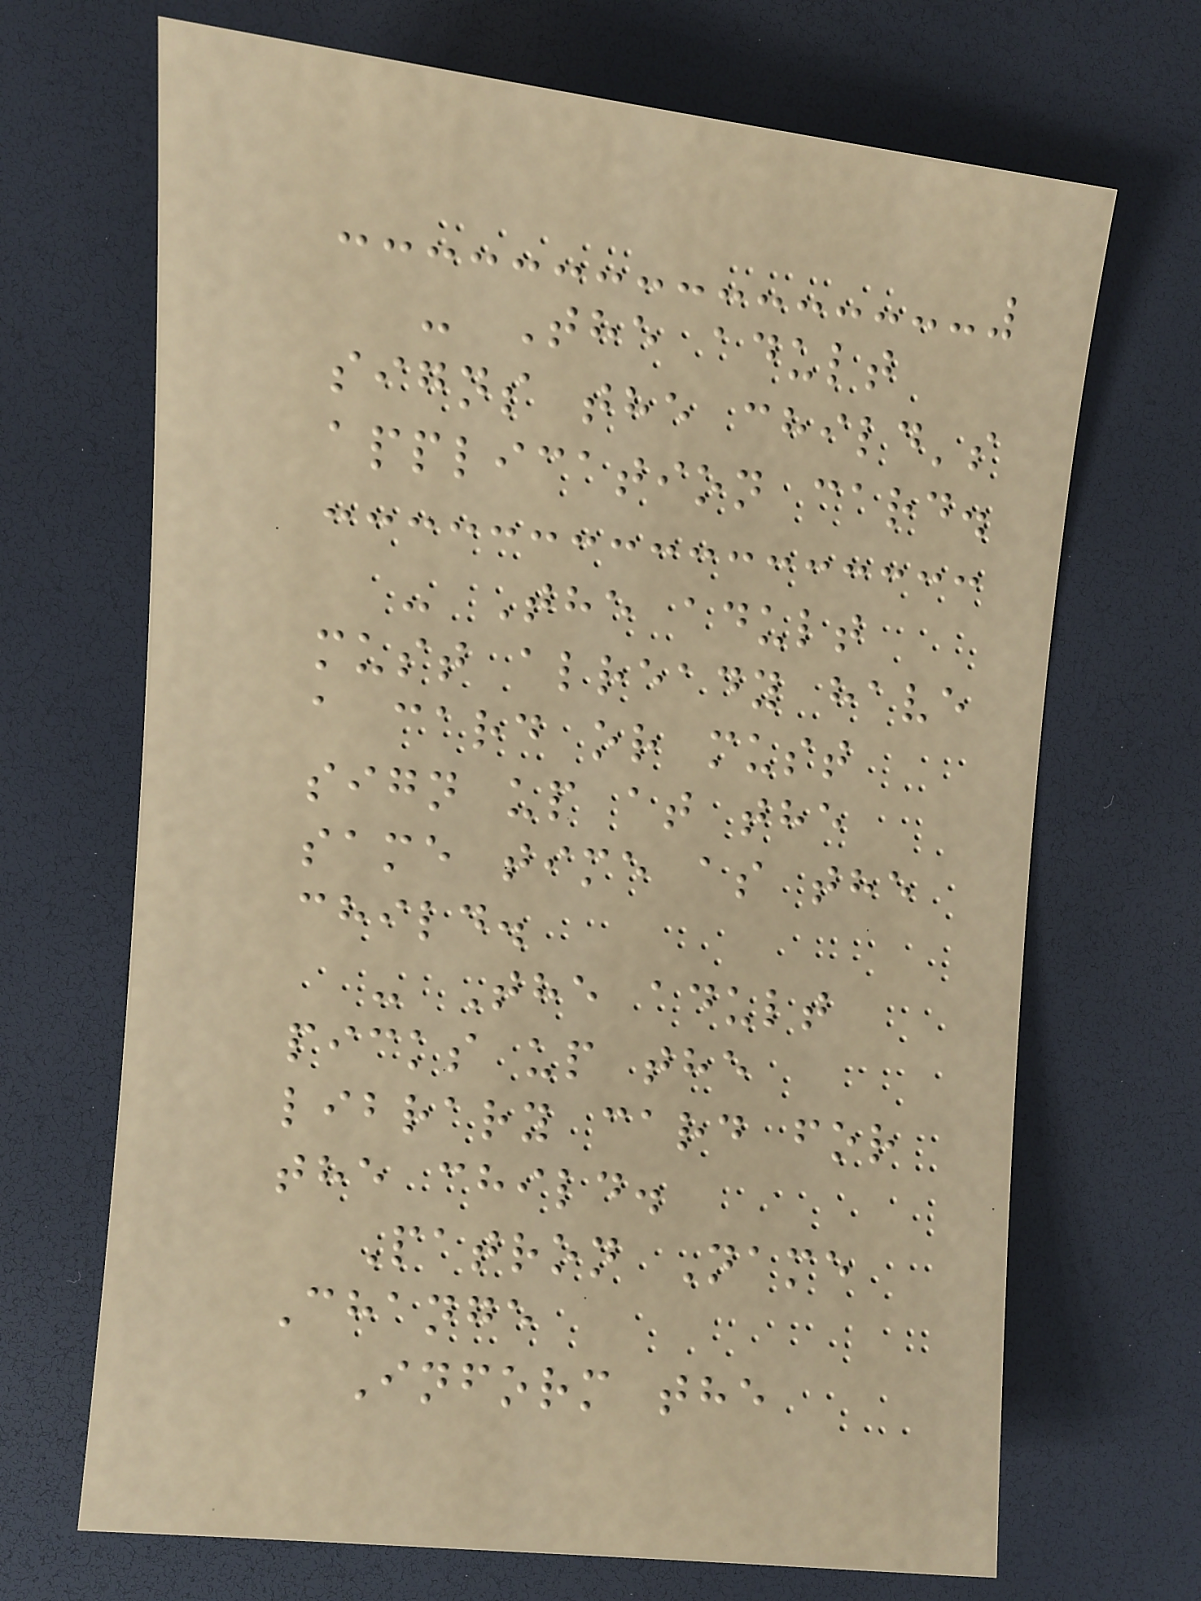- The adult
signs the child's
application card.
- The adult
must already have
a card or must
sign up at the
same time as the
child.
- The adult
picks up the
library card for
the child.
Patron Name
Change
Inform the
